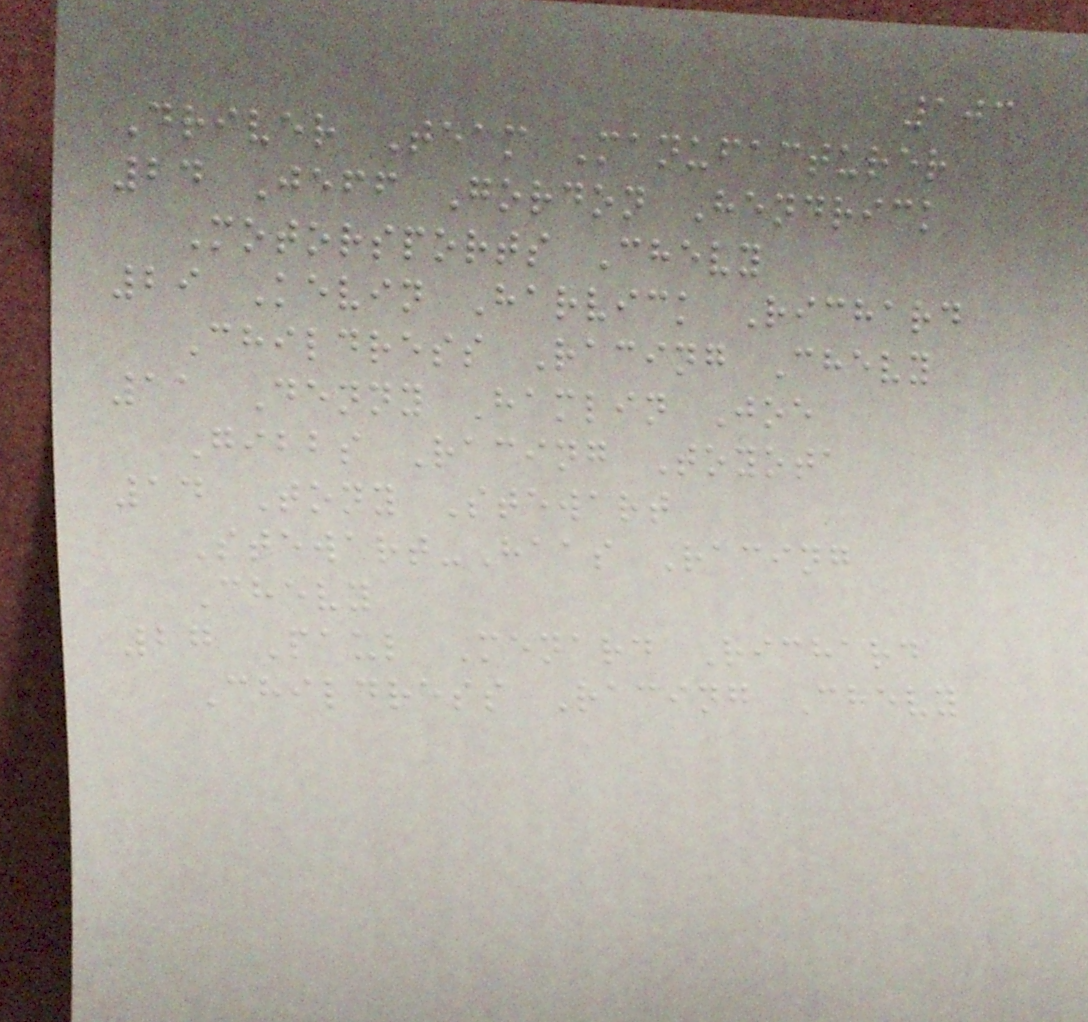103
Driver Team Manufacturer
24 Jeff Gordon Hendrick
Motorsports Chevy
29 Kevin Harvick Richard
Childress Racing Chevy
11 Denny Hamlin Joe
Gibbs Racing Toyota
14 Tony Stewart
Stewart-Haas Racing
Chevy
27 Paul Menard Richard
Childress Racing Chevy
